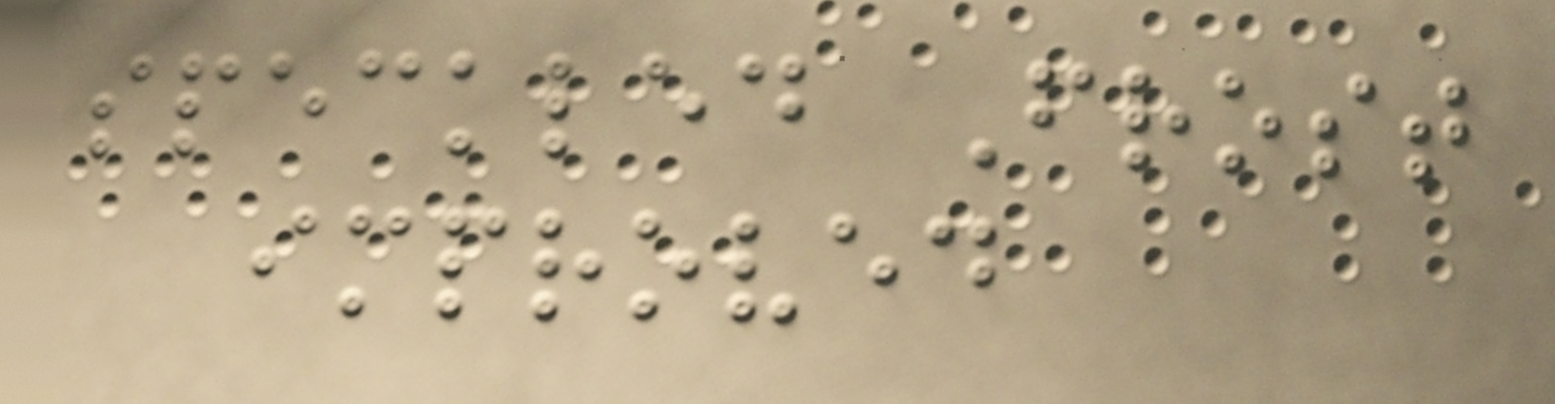speckled Frost
improved
